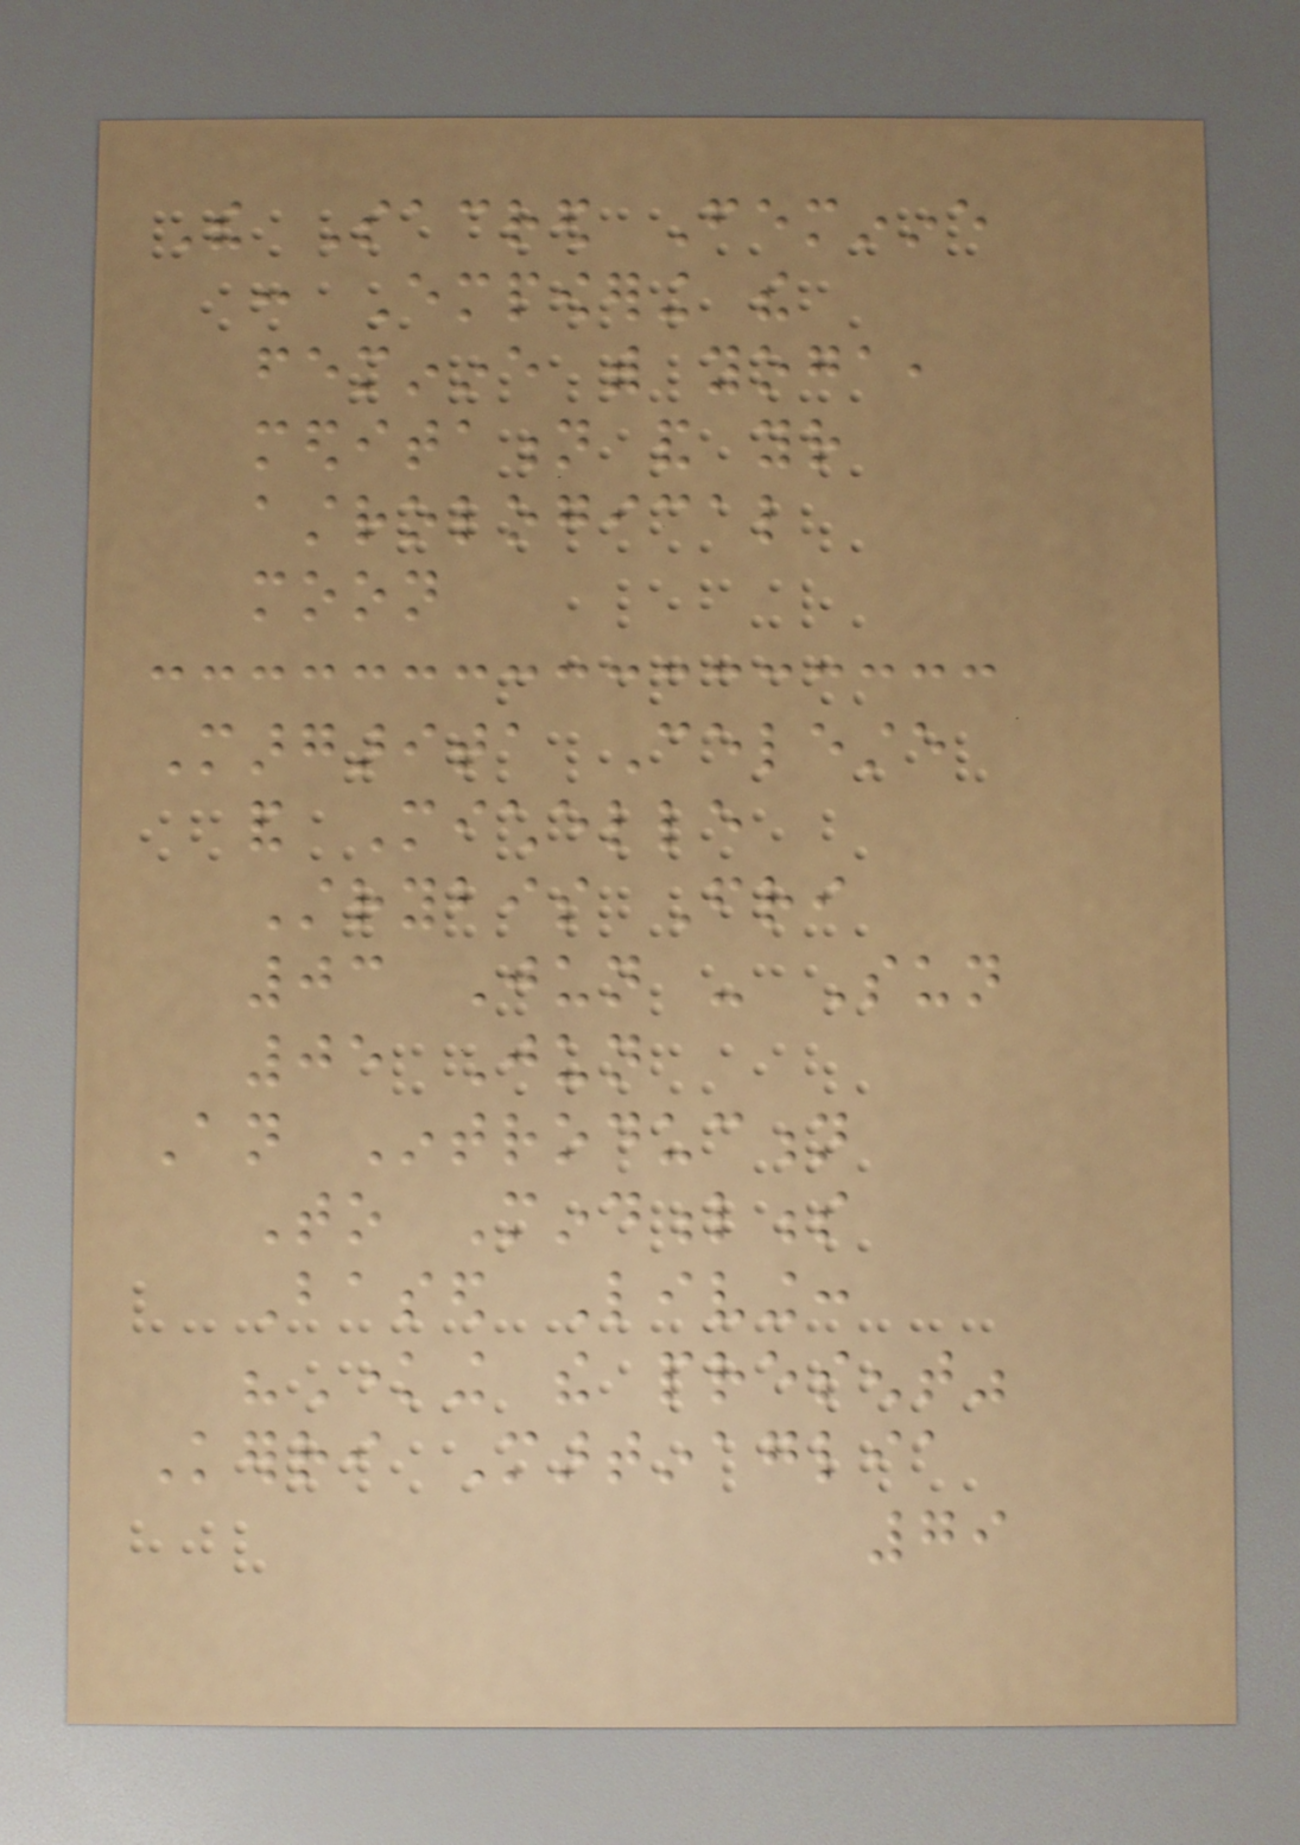The Sacred Feminine
: Empowering the
feminine with yoga,
meditation and your
astrological
moon
Margarita Celeste
and Michelle
Strybis Fri
03 Jun - Sun
05 Jun
An Introduction
To Mindfulness
Based Living:
"Knowing the present"
Kerri Martinaglia
79
